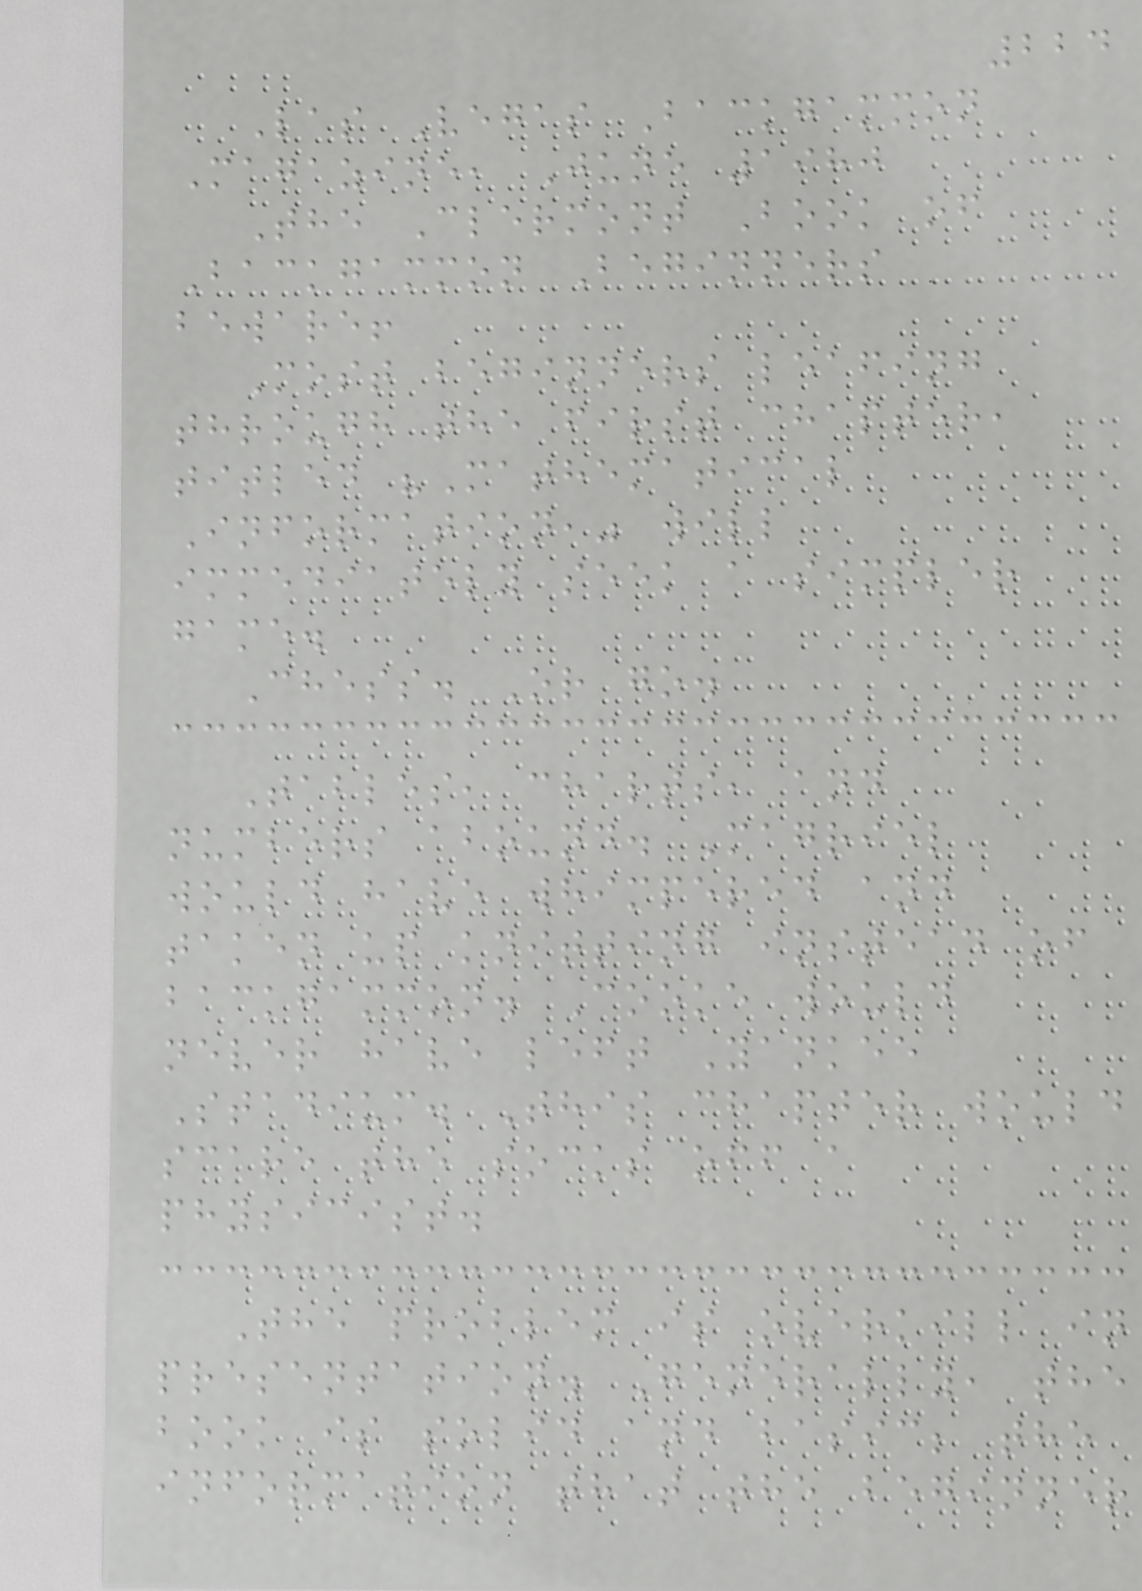224
Las Vegas Backgammon
Magazine, June 1980
The Clermont Book of
Backgammon Beginners
beware!
Most beginners leafing
through the first chapter,
titled "Mathematical
Information," will
immediately seek a simpler
game.
Chess. Or go.
Tables, charts, and
numbers abound. Magriel
would have whimpered and
taken up knitting instead of
backgammon. Cooke would
never have left Yankee
Stadium. This chapter would
scare the socks off a
physicist.
The problem is overkill in
presentation. Generally, the
book is solid and basic; the
information that the beginner
